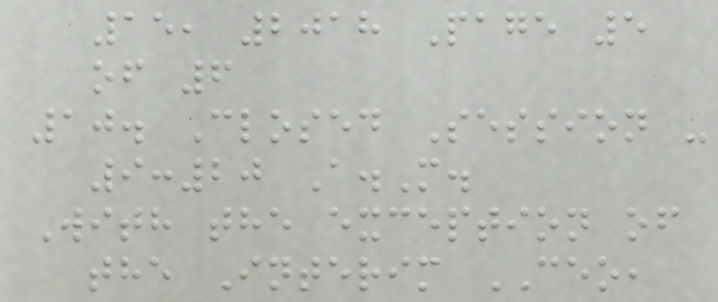15, 2018 Page 5
of 6
10. Closed Session -
9:20 A.M.
With the exception of
the Interim CEO,
